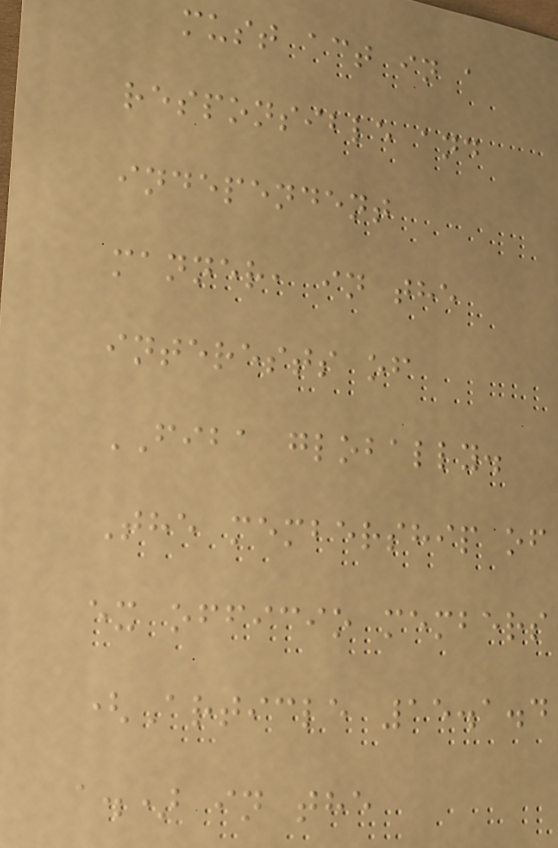must act in a
responsible and
independent
manner, in the
interests of
FIBA globally.
The membership of
ex officio members
(Article 15.1.4
a.) in the
